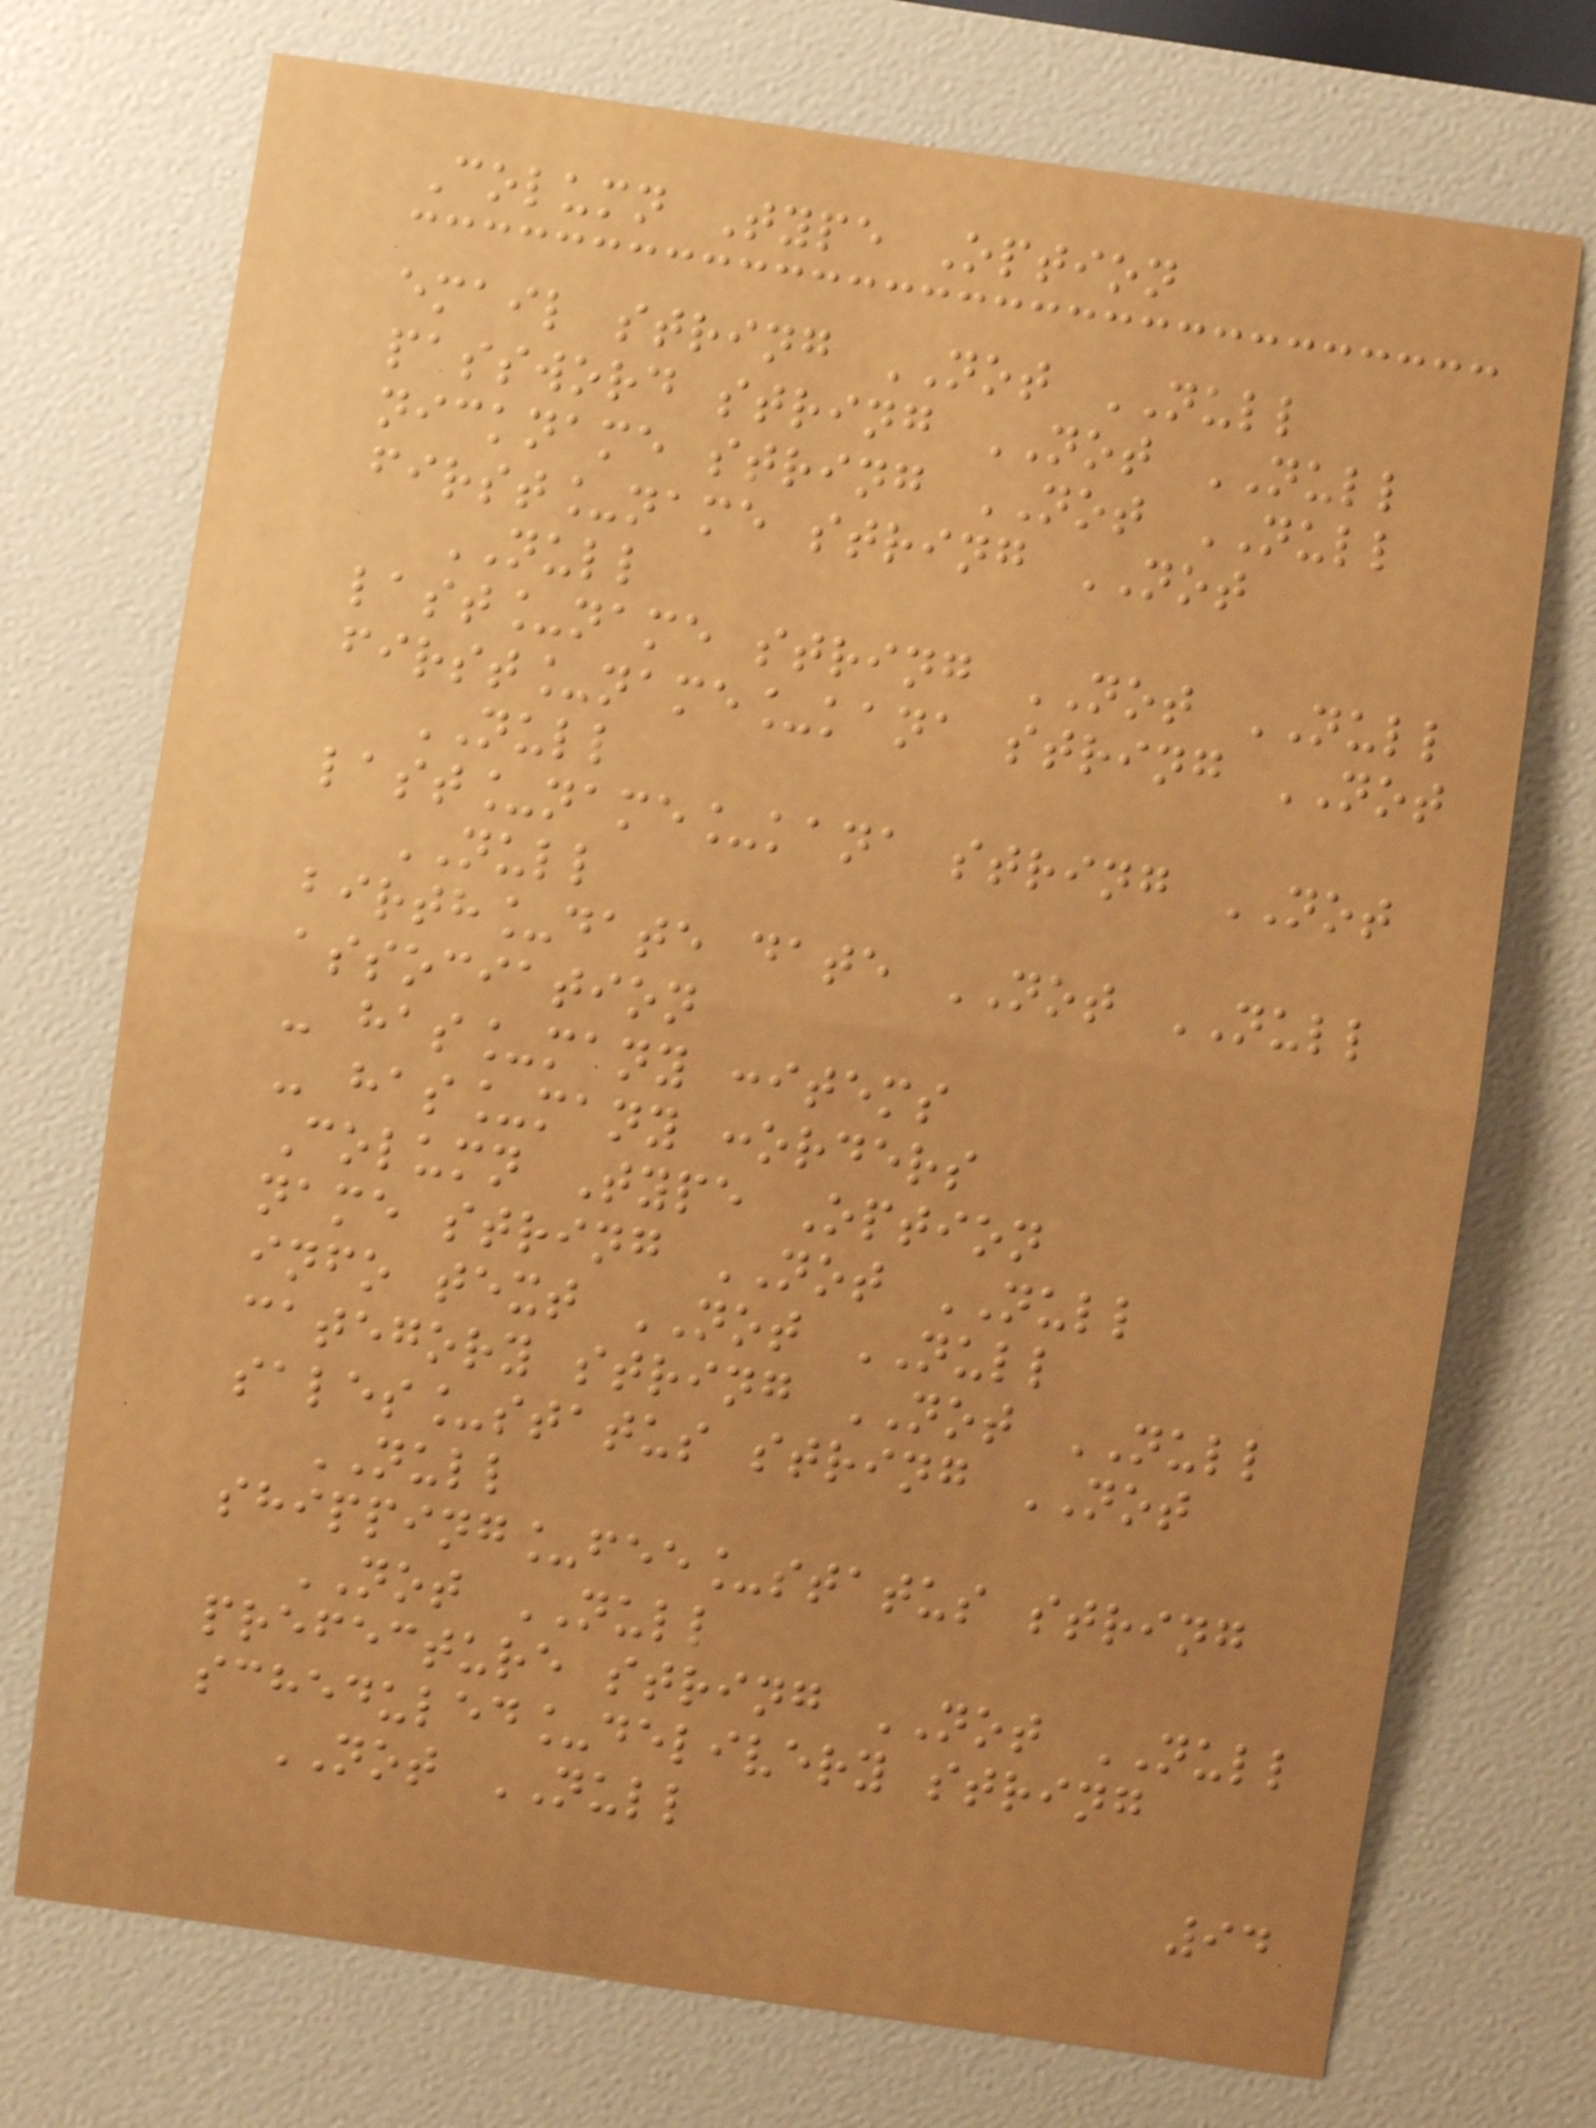Column Type Option
email string NOT NULL
password string NOT NULL
nickname string NOT NULL
first_name string NOT
NULL
last_name string NOT NULL
first_name_kana string NOT
NULL
last_name_kana string NOT
NULL
birth_date date NOT NULL
association
- has_many :items
- has_many :orders
Column Type Option
name string NOT NULL
info text NOT NULL
category string NOT NULL
sales_status string NOT
NULL
shipping_fee_status string
NOT NULL
prefecture string NOT NULL
scheduled_delivery string
NOT NULL
94
